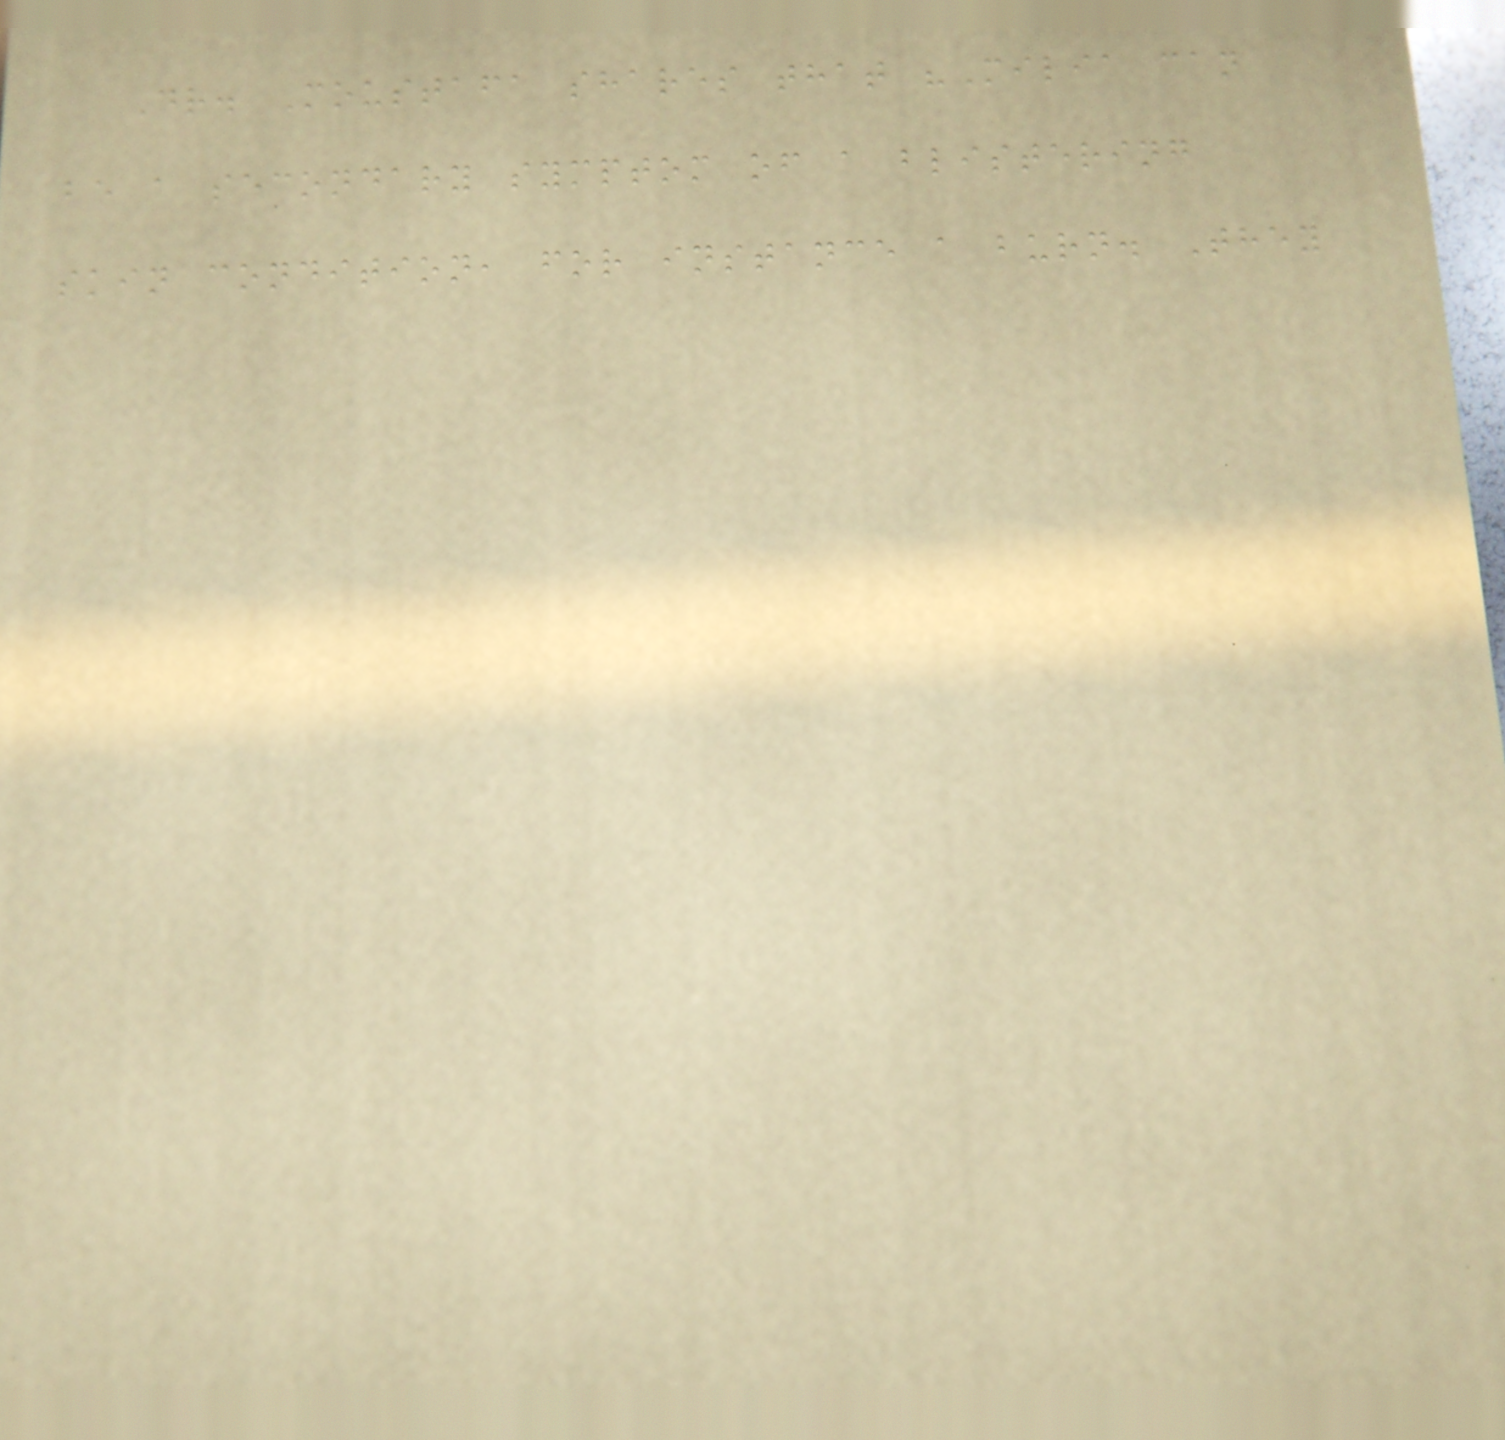Dr. Moustafa shares that "Milia can
be a secondary symptom of a blistering
skin condition, for instance a burn. They
